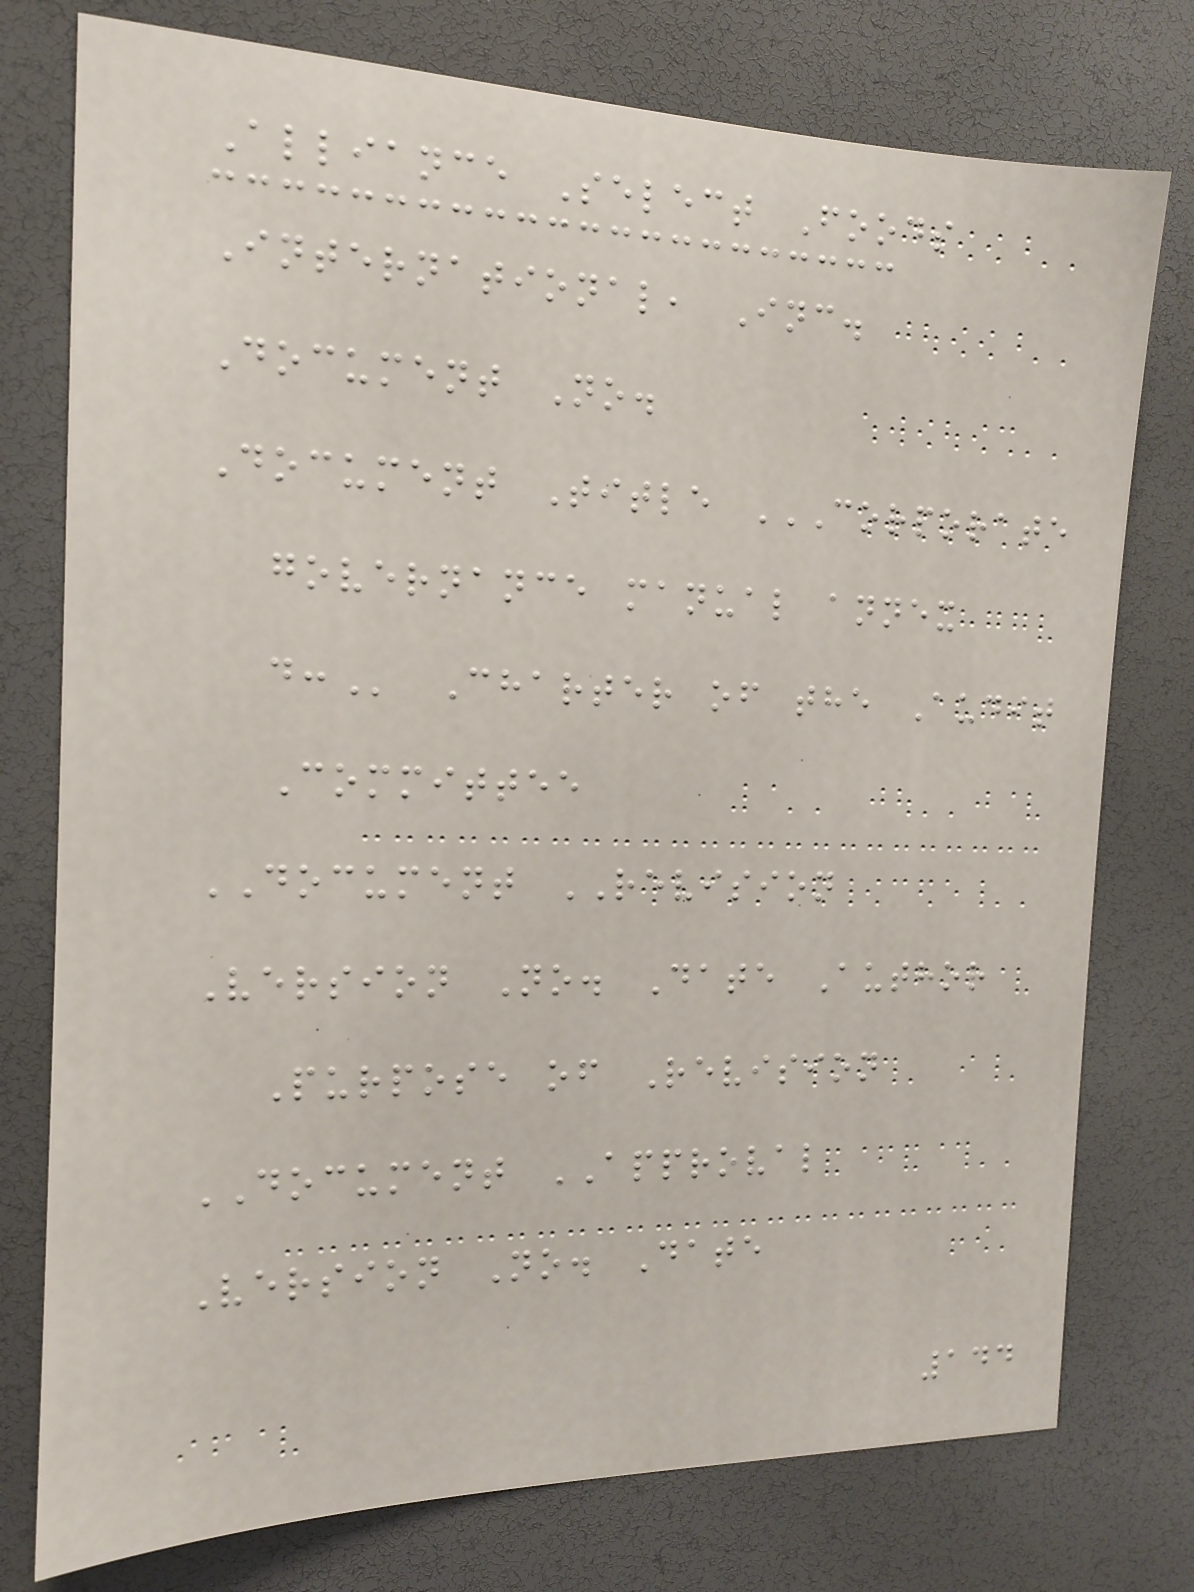Alliance Select Foods
International, Inc.
Document No.
Document Title CORPORATE
GOVERNANCE MANUAL ANNEX
D: Charter of the Audit
Committee
DOCUMENT REVISION
Version No. Date Author
Purpose of Revision
DOCUMENT APPROVAL
Version No. Date
144
